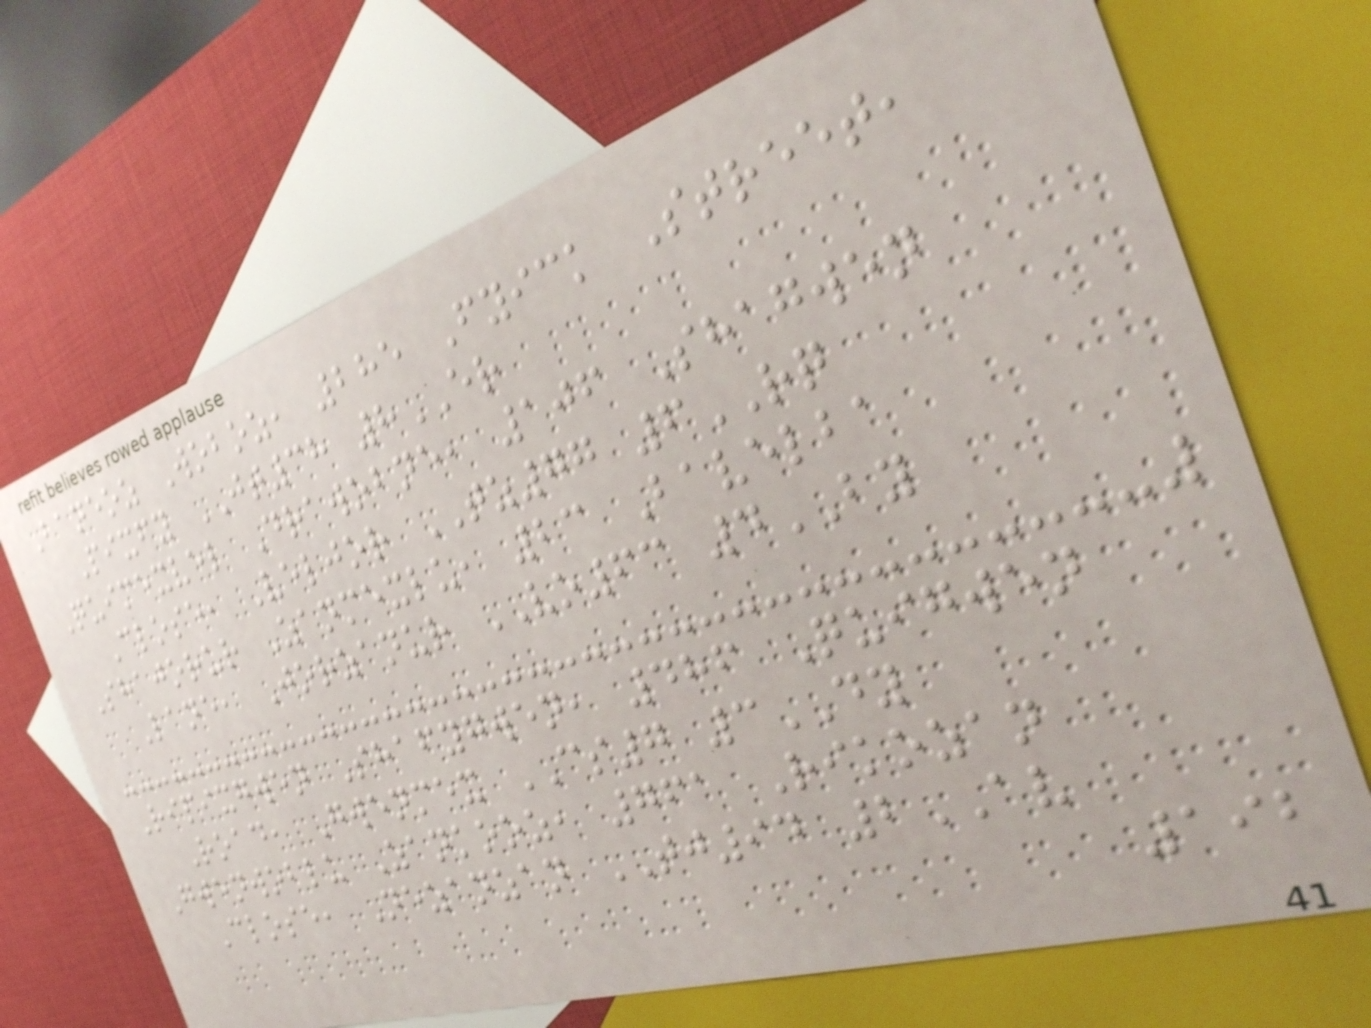Baneoz Woboz, 285 Fyick Street,
Pixfy JT38 8ER
Quimexvel Drawobne, 106 Shagwen
Close, Veljor TZ77 6RQ
Shajorur Zanmexlu, 23 Bavelba
Lane, Jorzanur VO63 4BY
Ripixgwen Shafygwen, 486 Quigwen
Road, Gwenmex CS7 3DY
Gwenwoblu Zankooz, 761 Rikozan
Close, Nezanzan TJ94 2AV
192
